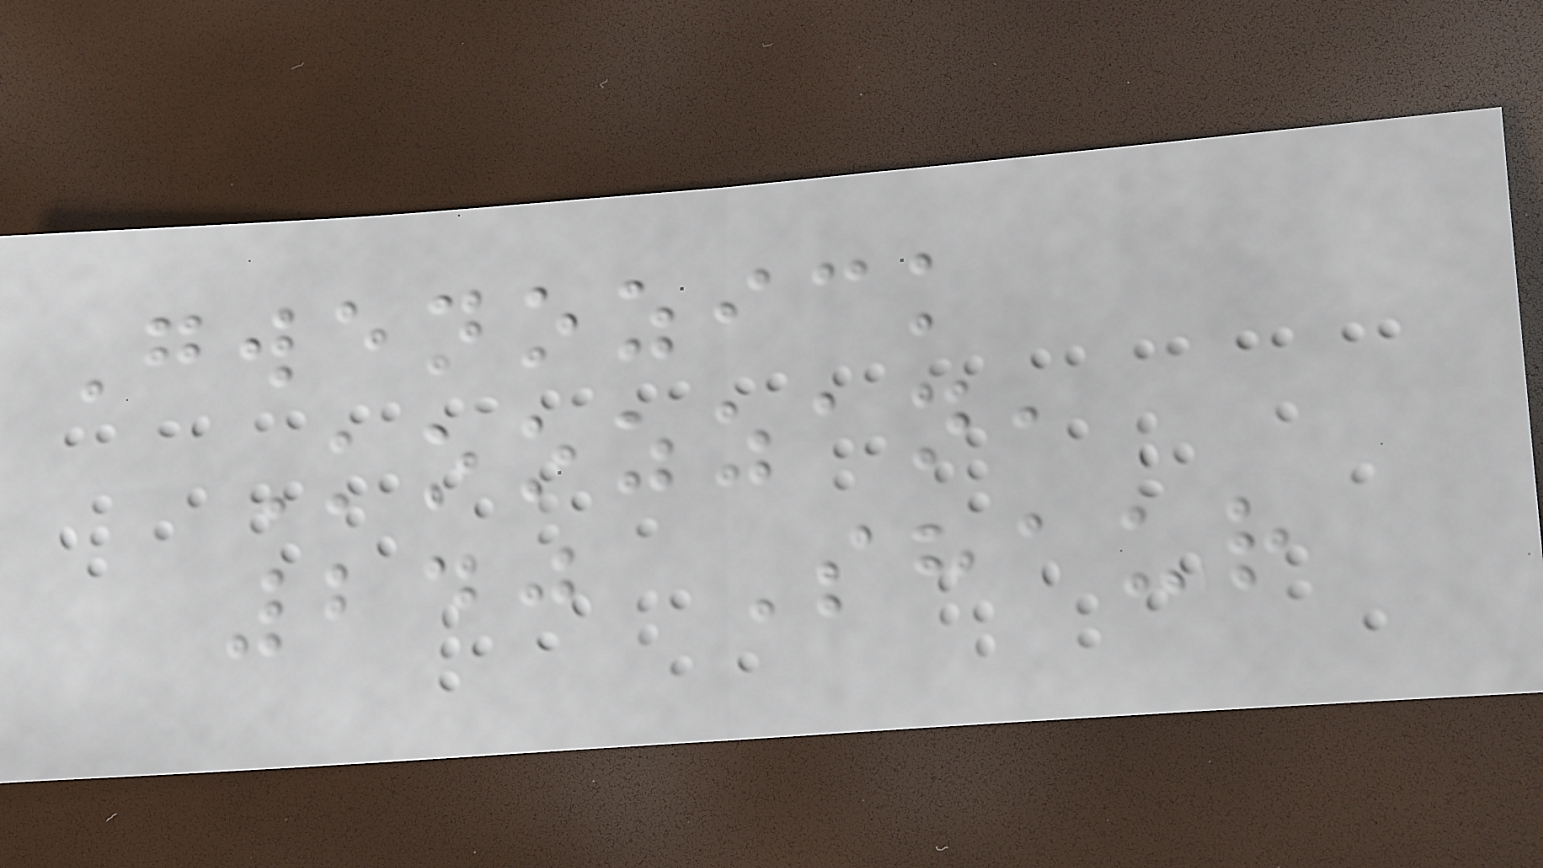Gwenozick
Koozzan,
240 Shaur
